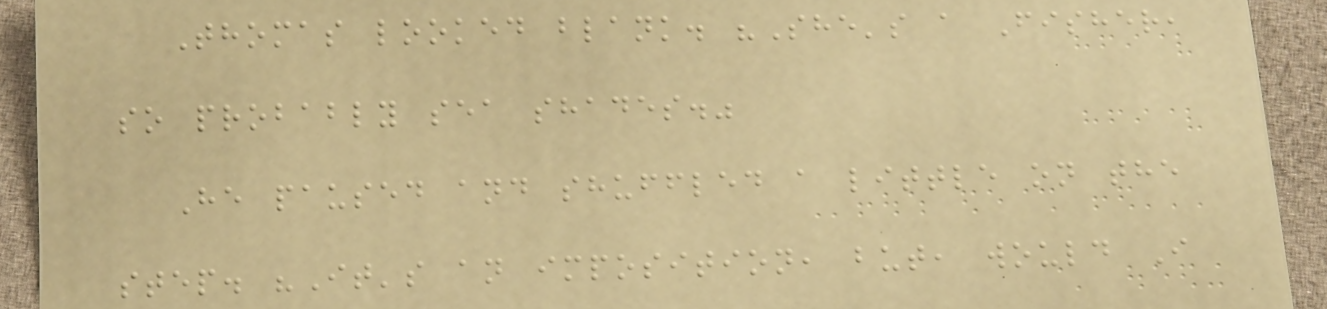Thomas looked blank. "She's a Fisher,
so probably sea shades."
He paused and shuffled a little on the
step. "It's an imposition, but, would I
